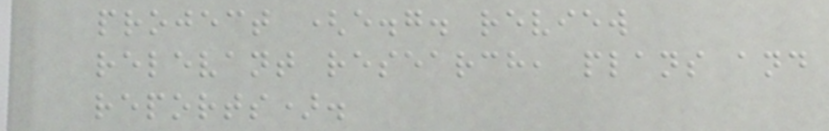project (e.g. review
relevant research, plans and
reports).
